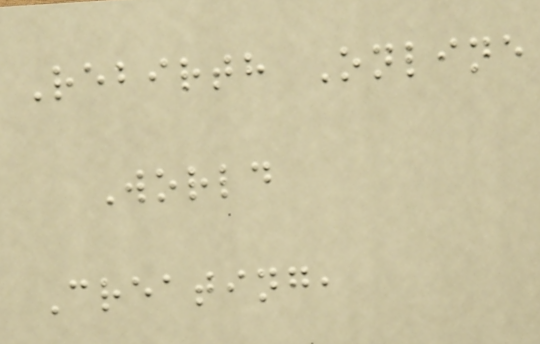Rebirth Online
World
Creating,
